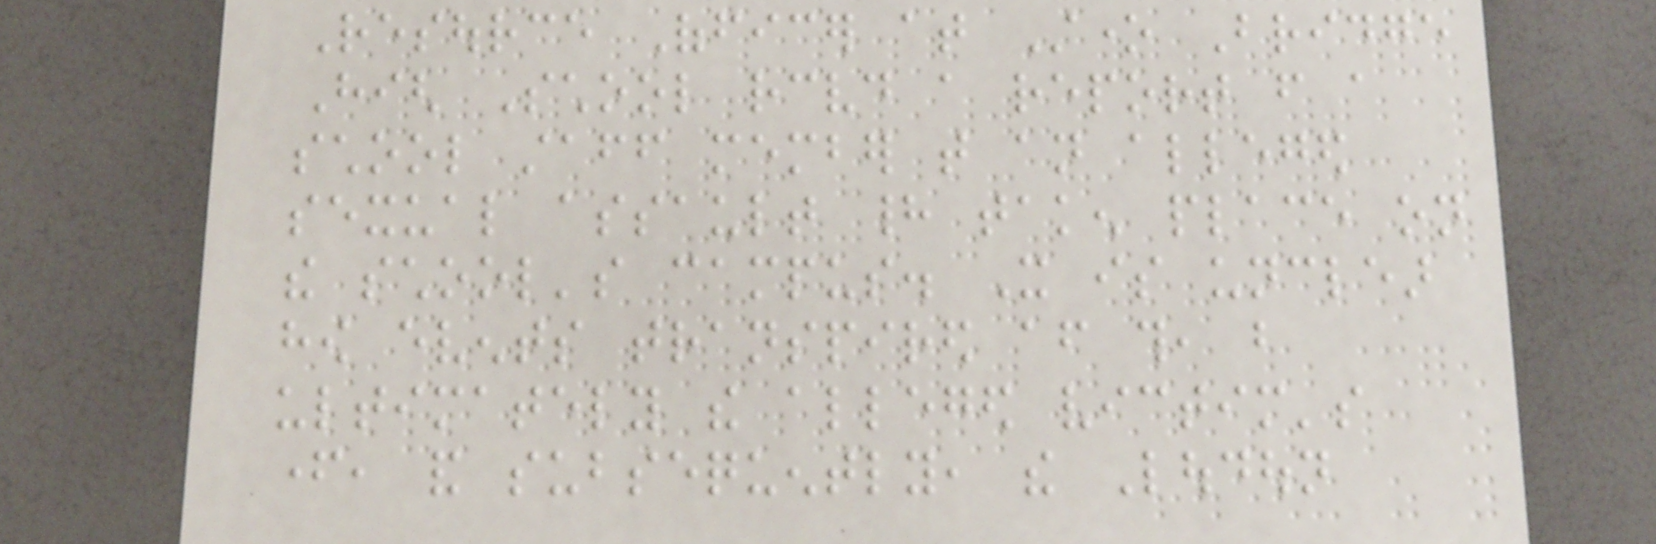Resource Officer at Stone Bridge
High School received a report from a
school staff member that an alleged
sexual assault had taken place on
the school's campus. It is unclear
how events transpired after this, but
ultimately the alleged victim's
father, and subsequently, the Loudoun
